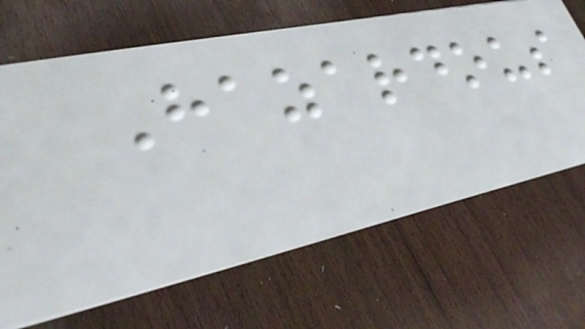Hazardous
